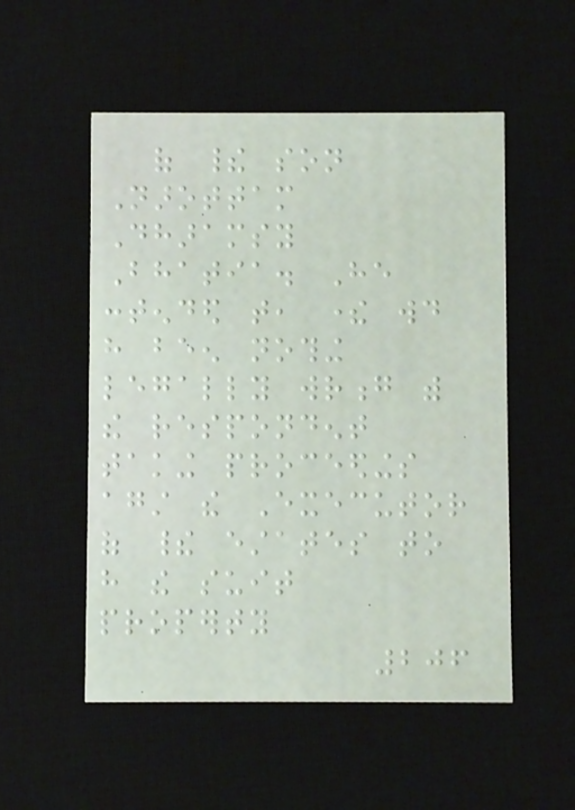of their son
Narottam
Dharamsy
Bhatia. He
contended that, there would
have been nothing
legally wrong with
the respondent
taking proceedings
against the Executor
of their estates to
have the suit
property
206
